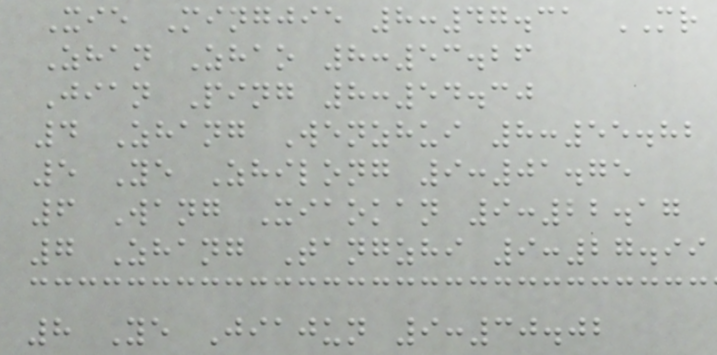Xie Mingjie 8:47.31 MR
Zhan Zhao 8:53.26
Jian Ping 8:54.30
4 Zhang Wenzhui 8:55.82
5 Ye Zhilong 9:01.75
6 Wang Xiaokan 9:22.17
7 Zhang Tangzhi 9:27.99
8 Ye Jiajun 9:30.02
